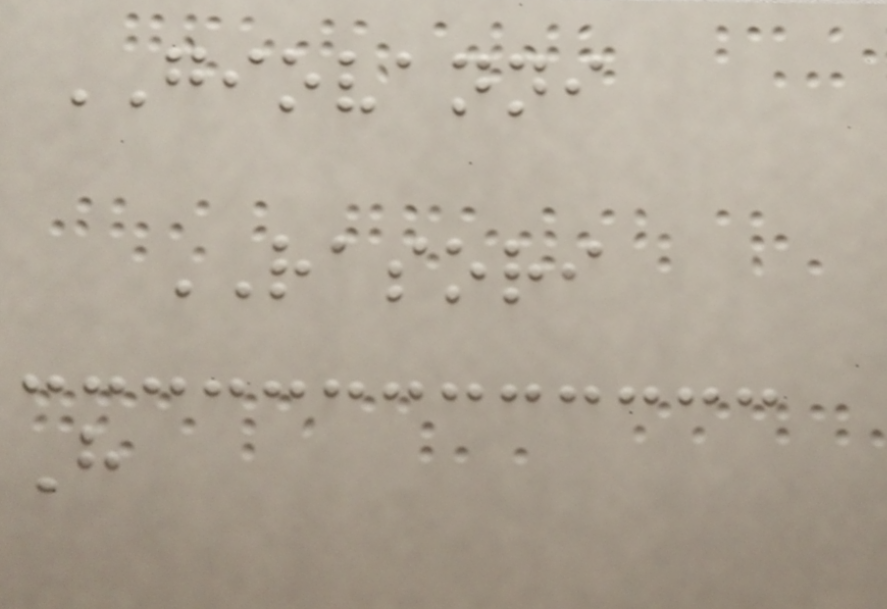GIOVANNI
RASORI
H
